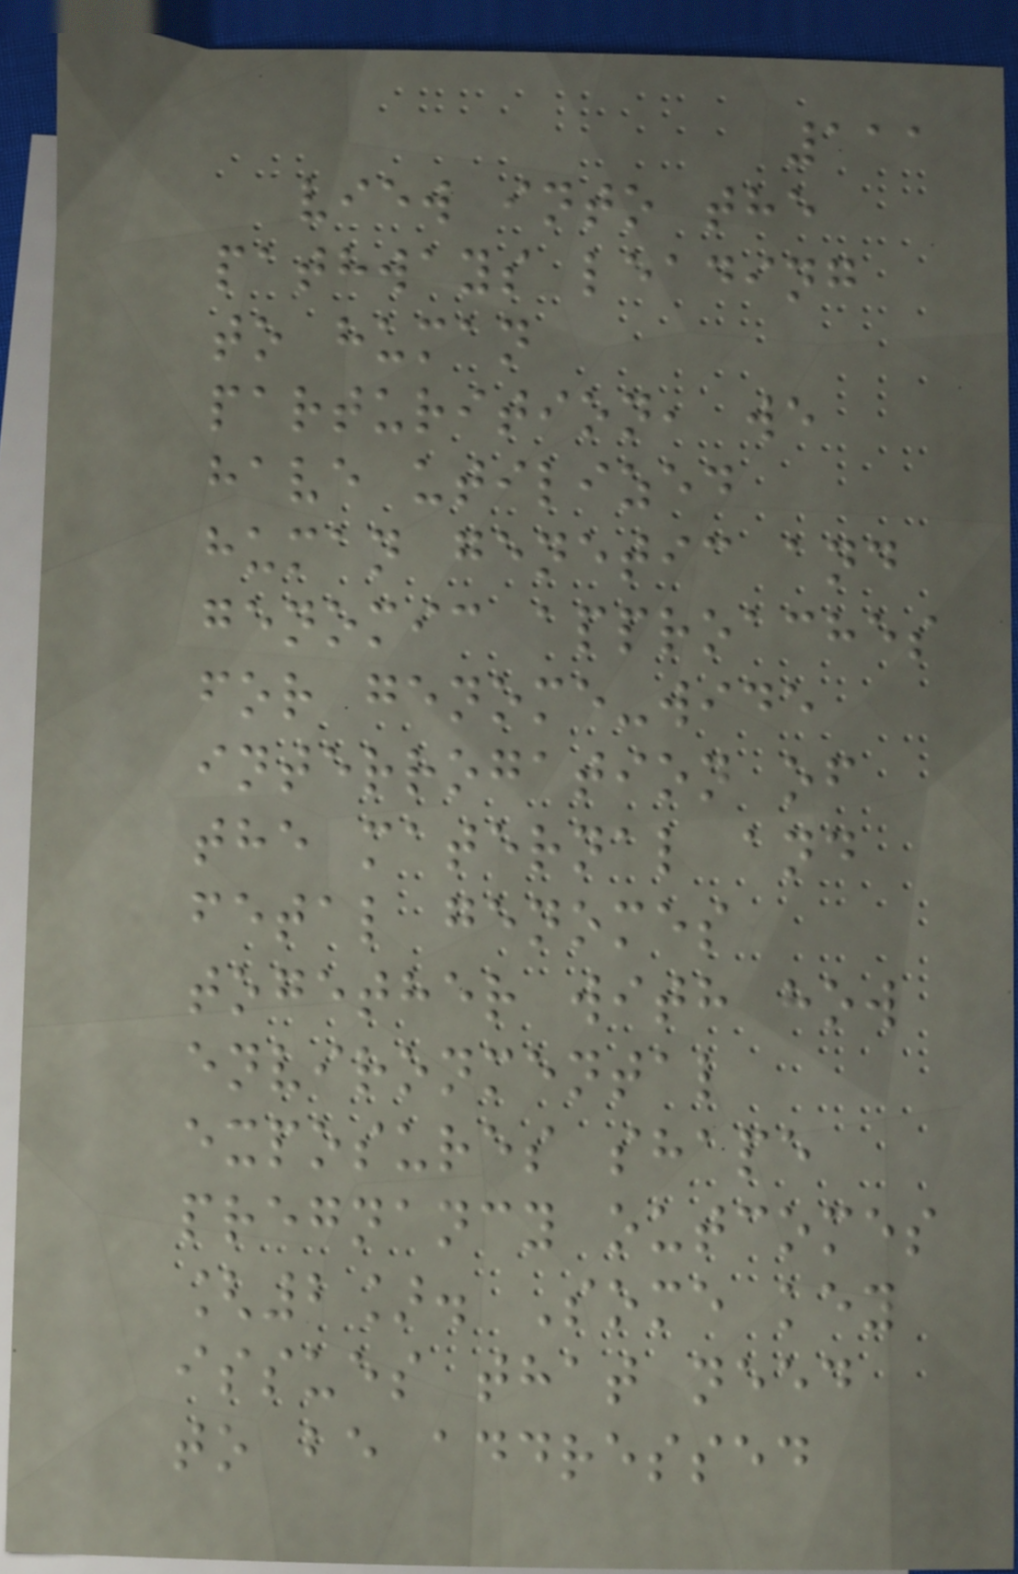111
view into the
pathways leading
to human
parturition, we
have utilized
human genetic and
genomic approaches
for genome-wide
interrogation of
the maternal and
fetal genomes
together with how
environmental
exposures shape
pregnancy outcomes
[2]. Some key
issues that need
to be addressed
